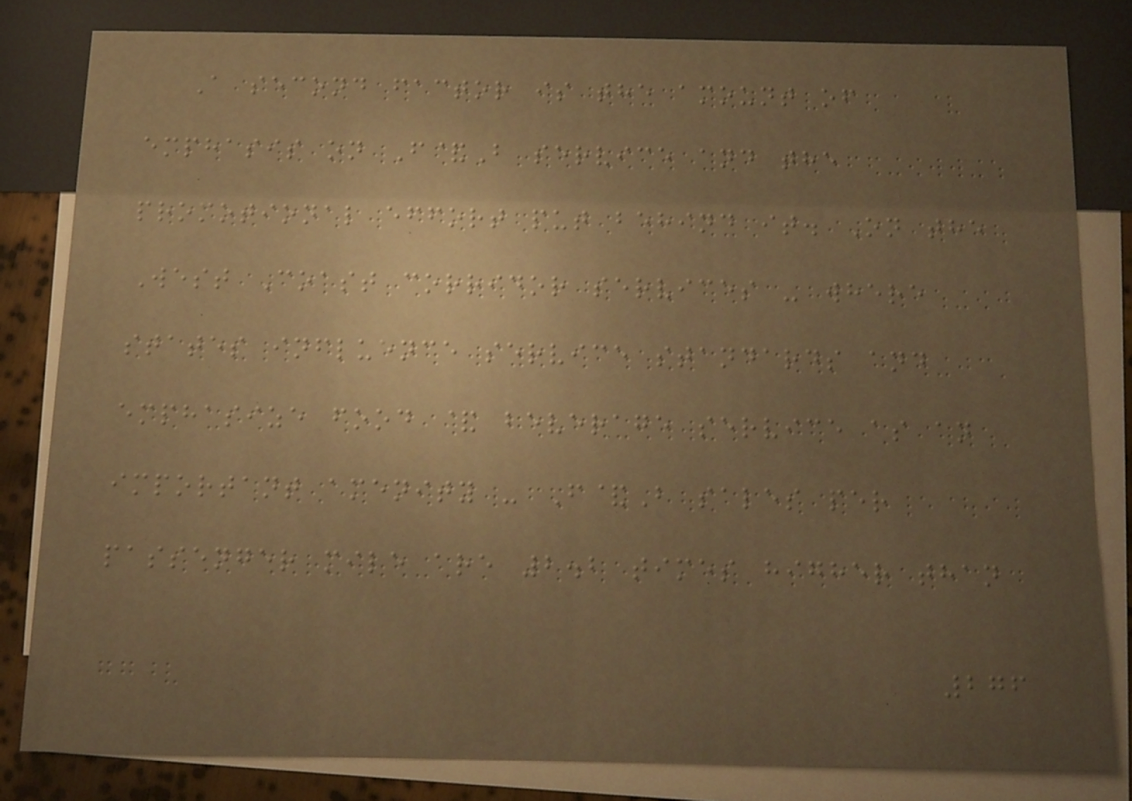A second factor is the amount of
emphasis on F&B service and the
promotional effort put behind it. On the
West Coast corridor services - where
states influence service standards and
emphasize food & beverage service as an
important amenity - F&B sales per
passenger mile are 2.2 times higher than
276
